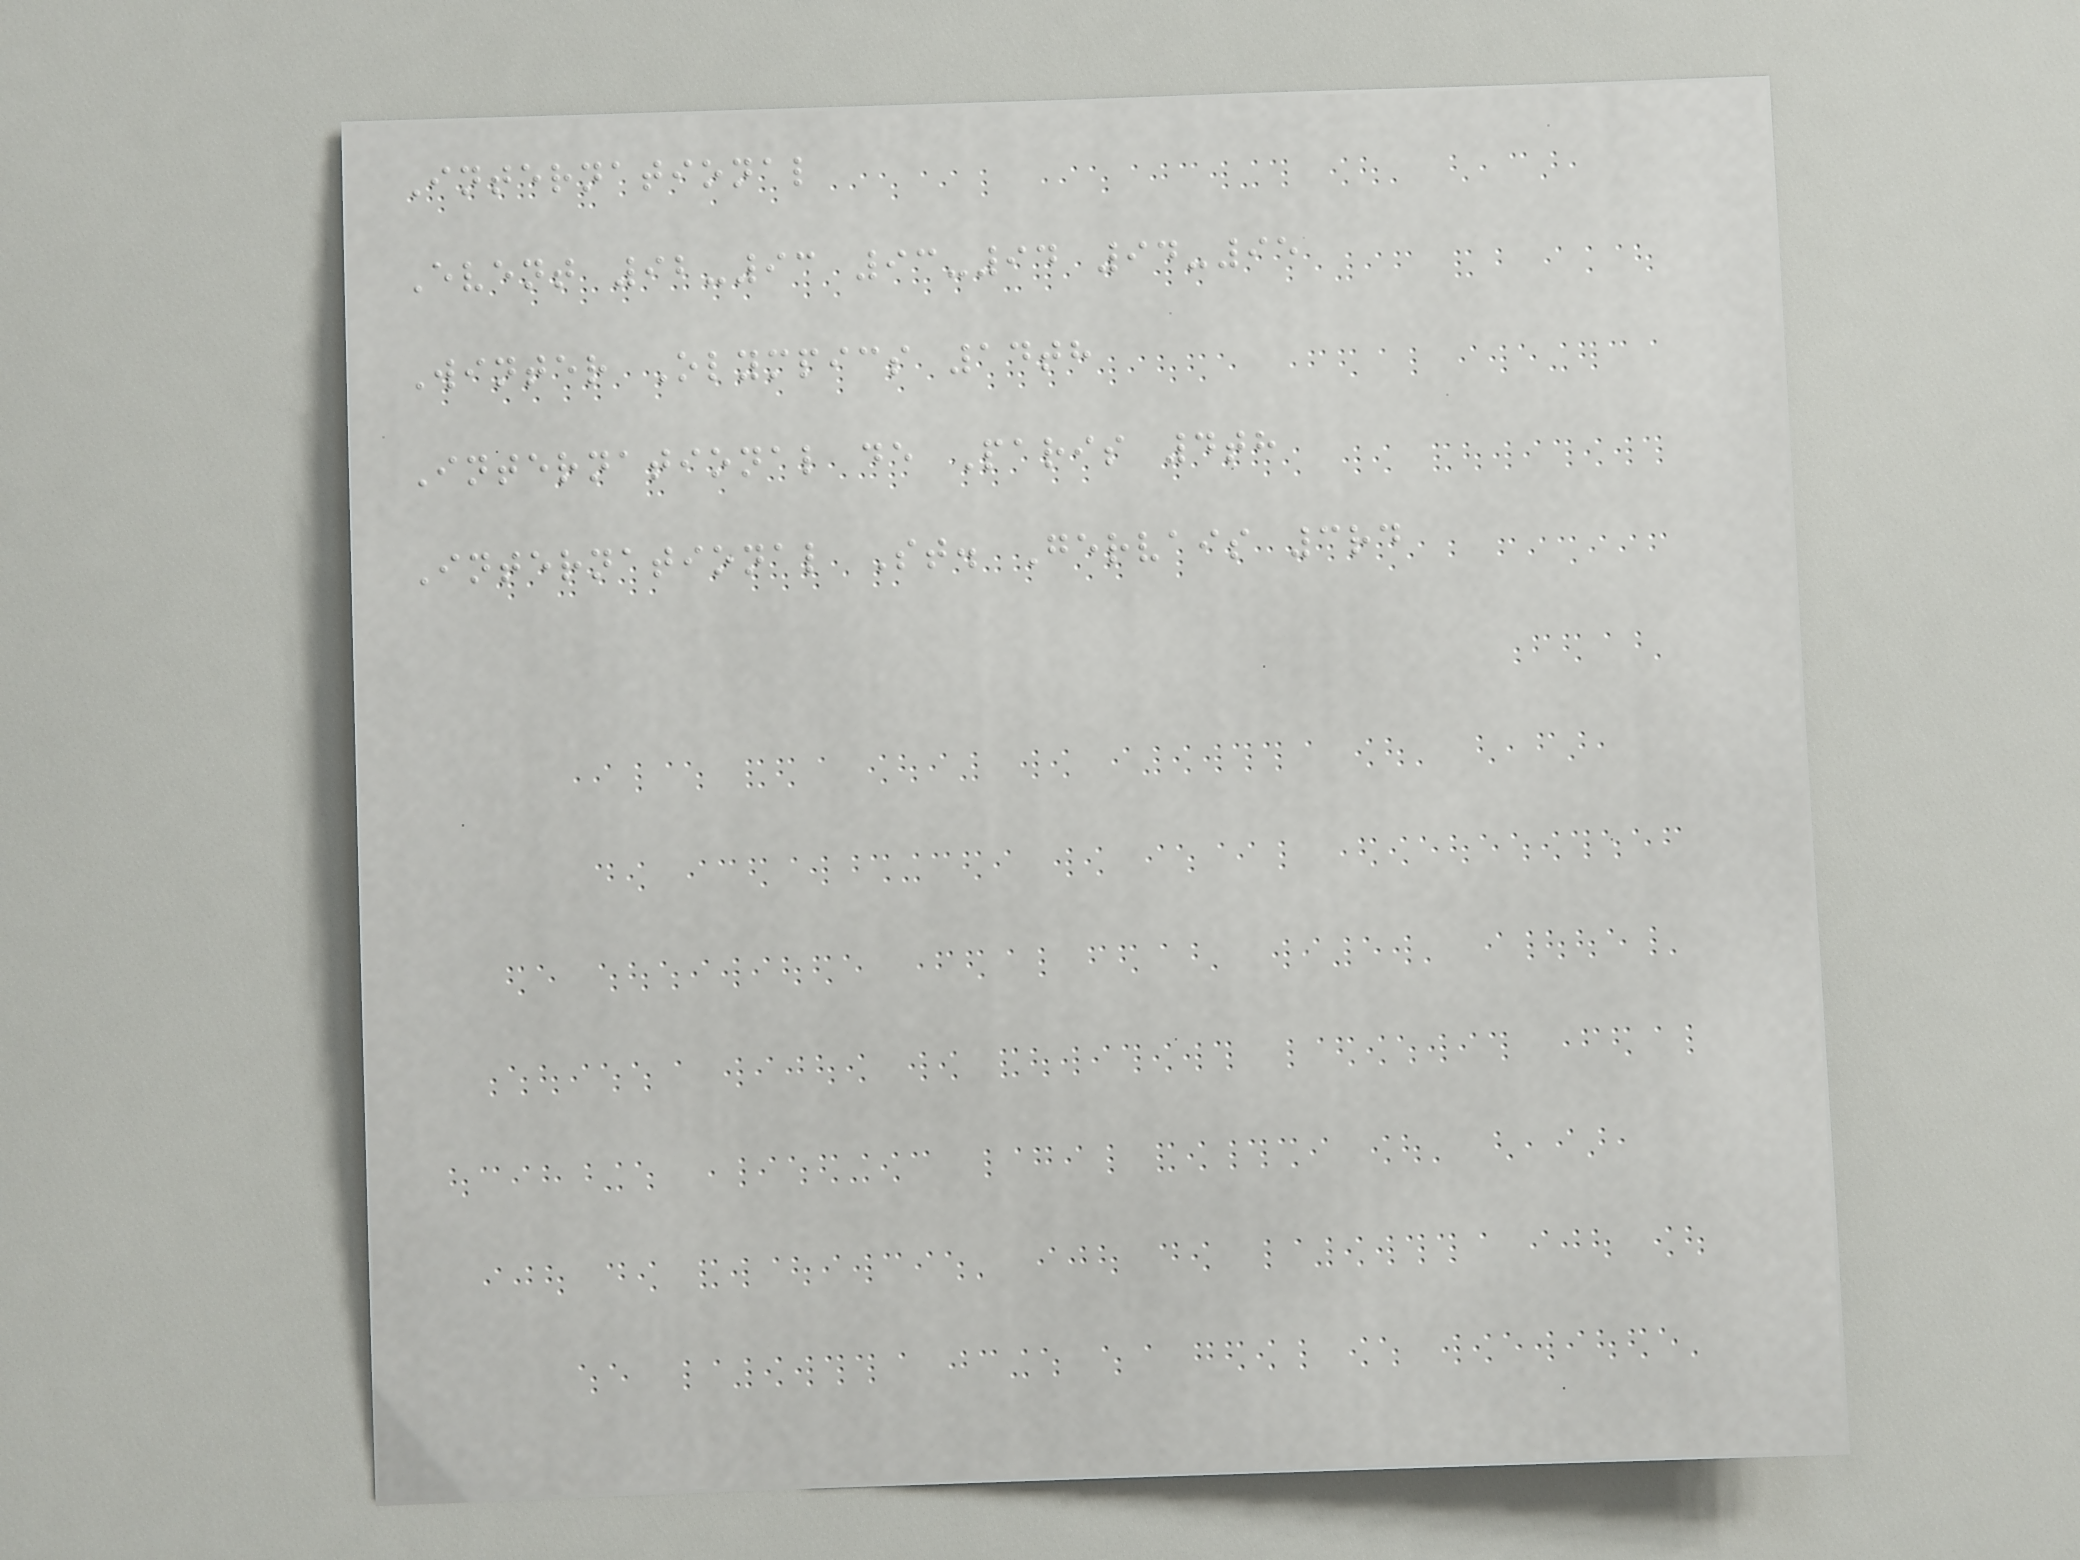International
Event 92-93 93-94 94-95
Winter Olympics 14th
International de Paris 4th
International St. Gervais 3rd
